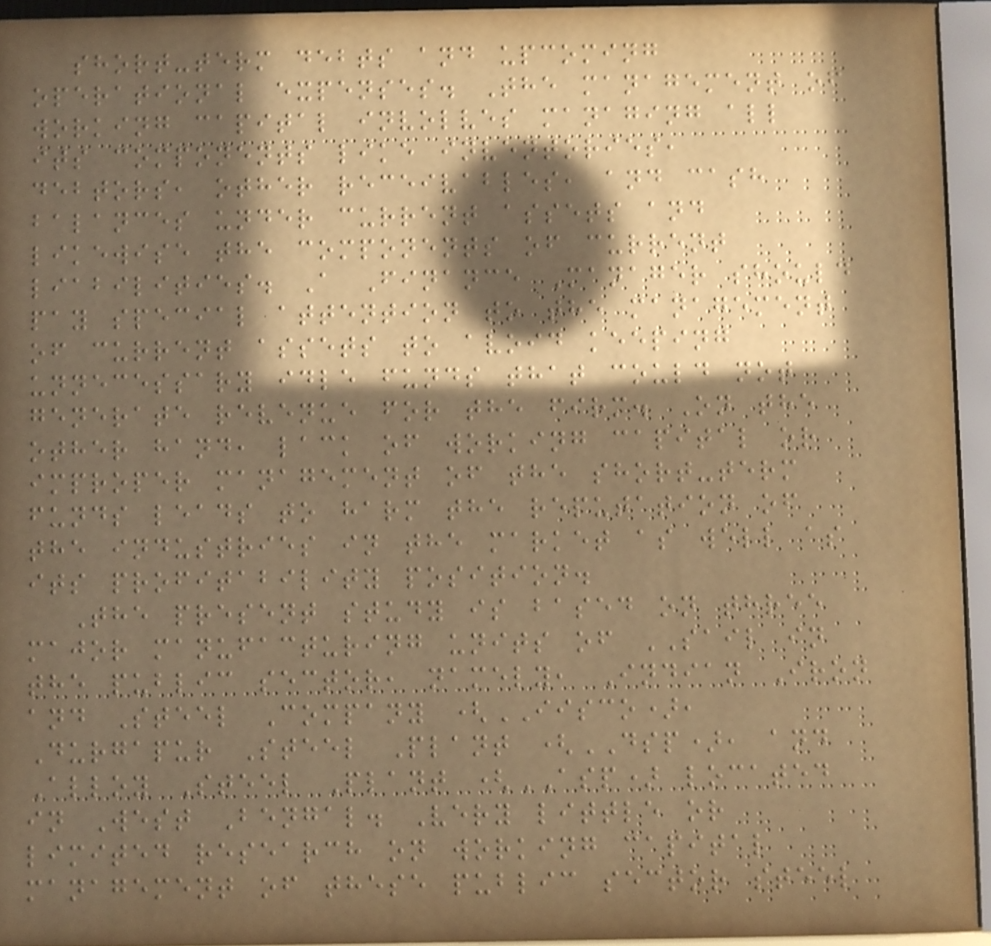short-term debts and upcoming
operational expenses. The management of
working capital involves managing all
its components like inventories,
debtors, other receivables, and cash
balances under current assets and
likewise the components of current
liabilities. A Finance Manager should
pay special attention to the management
of current assets to avoid keeping
unnecessary idle funds that could not
generate revenue for the firm. On the
other hand, lack of working capital or
improper management of the short-term
funds leads to harm the reputation of
the industries in the market as well as
its profitability position.
The present study is based on three
major manufacturing units of SAIL in
the public sector, namely, Indian Iron
and Steel Company (IISCO),
Durgapur Steel Plant (DSP), and
Alloy Steel Plant (ASP) located
in West Bengal. Very little or
limited research on working capital
management of these public sector steel
